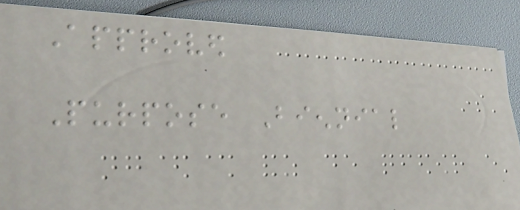Approved
Purpose Biennial
